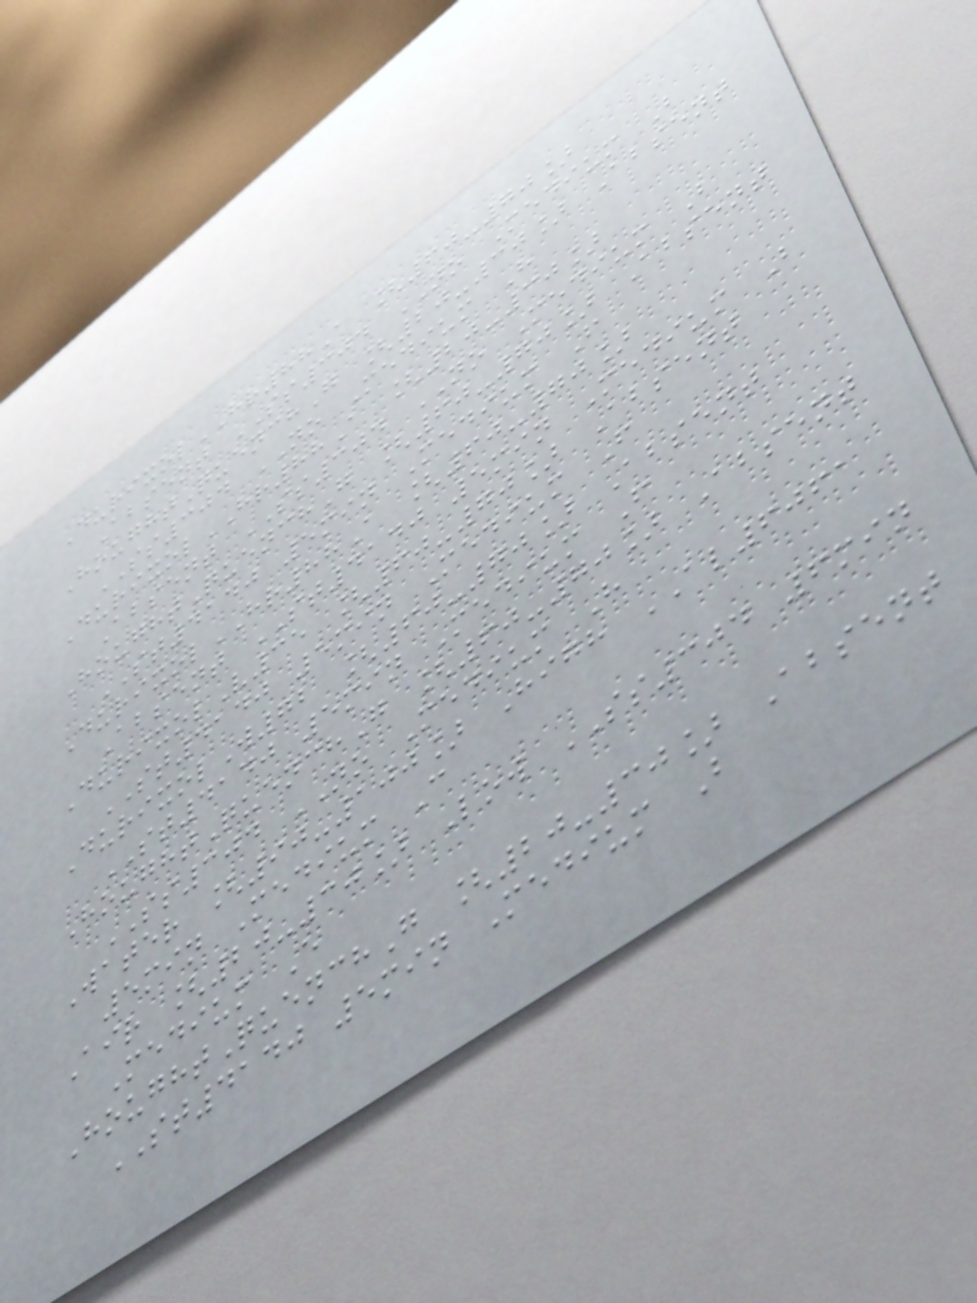DurixolHR88A [60-70]
Absent SS304 NO Medium B
HoughtQuenchG [20-30] Absent
SS304 NO Medium H
DurixolHR88A [20-30]
Absent SS304 NO Medium B
HoughtQuenchG [60-70] Absent
ST4140 5min Medium F
DurixolHR88A [60-70]
Absent ST4140 5min Medium B
DurixolV35 [60-70] Absent
ST4140 5min Medium F
DurixolW72 [60-70] Absent
ST4140 5min Medium F
HoughtQuenchG [60-70] Absent
SS304 NO Medium H
Water [90-100] High AL6061
5min Medium C
Air [20-30] Low SS304 6min
Medium E
HoughtQuenchG [20-30] Absent
ST4140 5min Medium B
